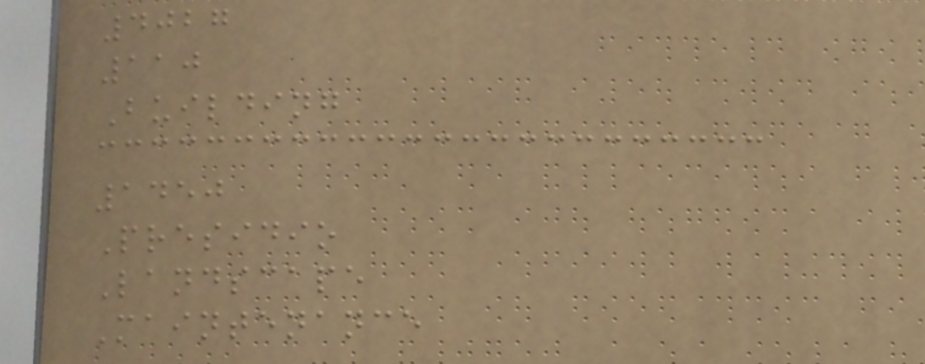4027
110
Building
1450
Presidio
Landscape
Maintenance
